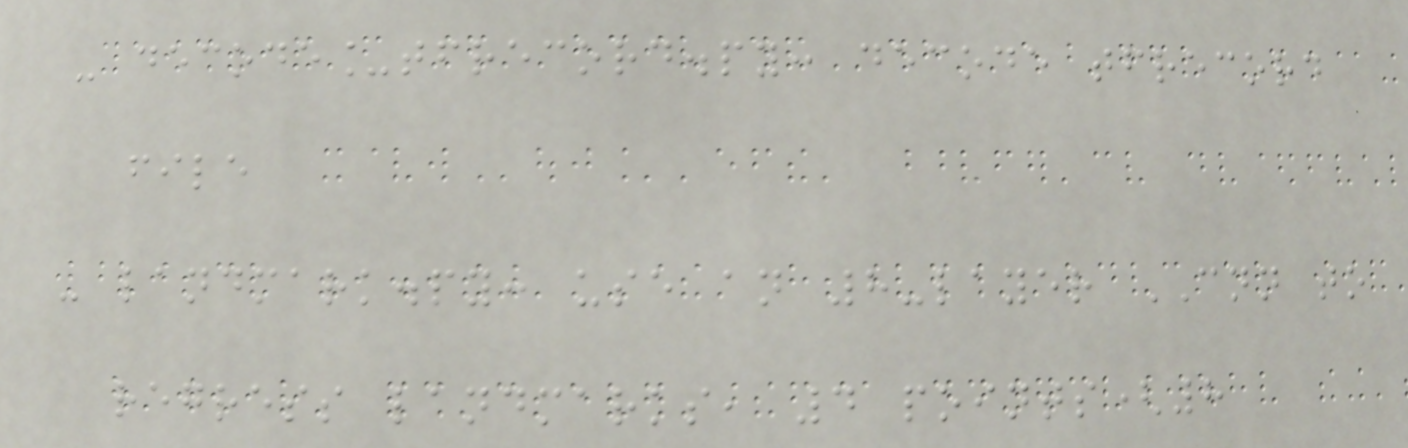- decode_tfrecord.py: decode tfrecord
file
- landmark.py: use an 8-layer CNN to
regress landmarks, 4 points(8
